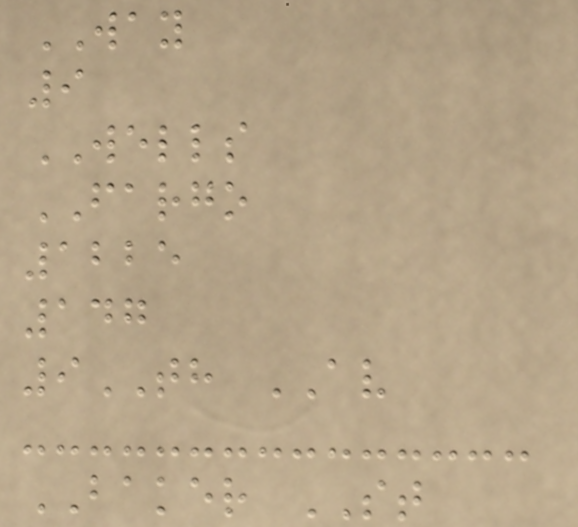WAY
9
WELLS
FARGO
1225
147
9TH AV
BAKER ST
